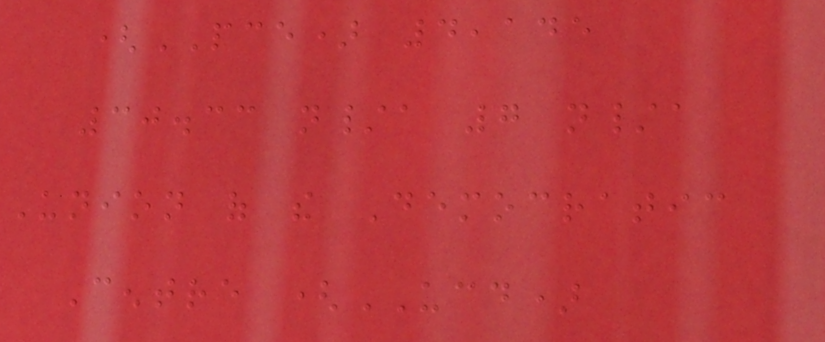(PCE) 4,145
30.33 n/a 7 n/a
Union of the Democratic
Centre (UCD)
